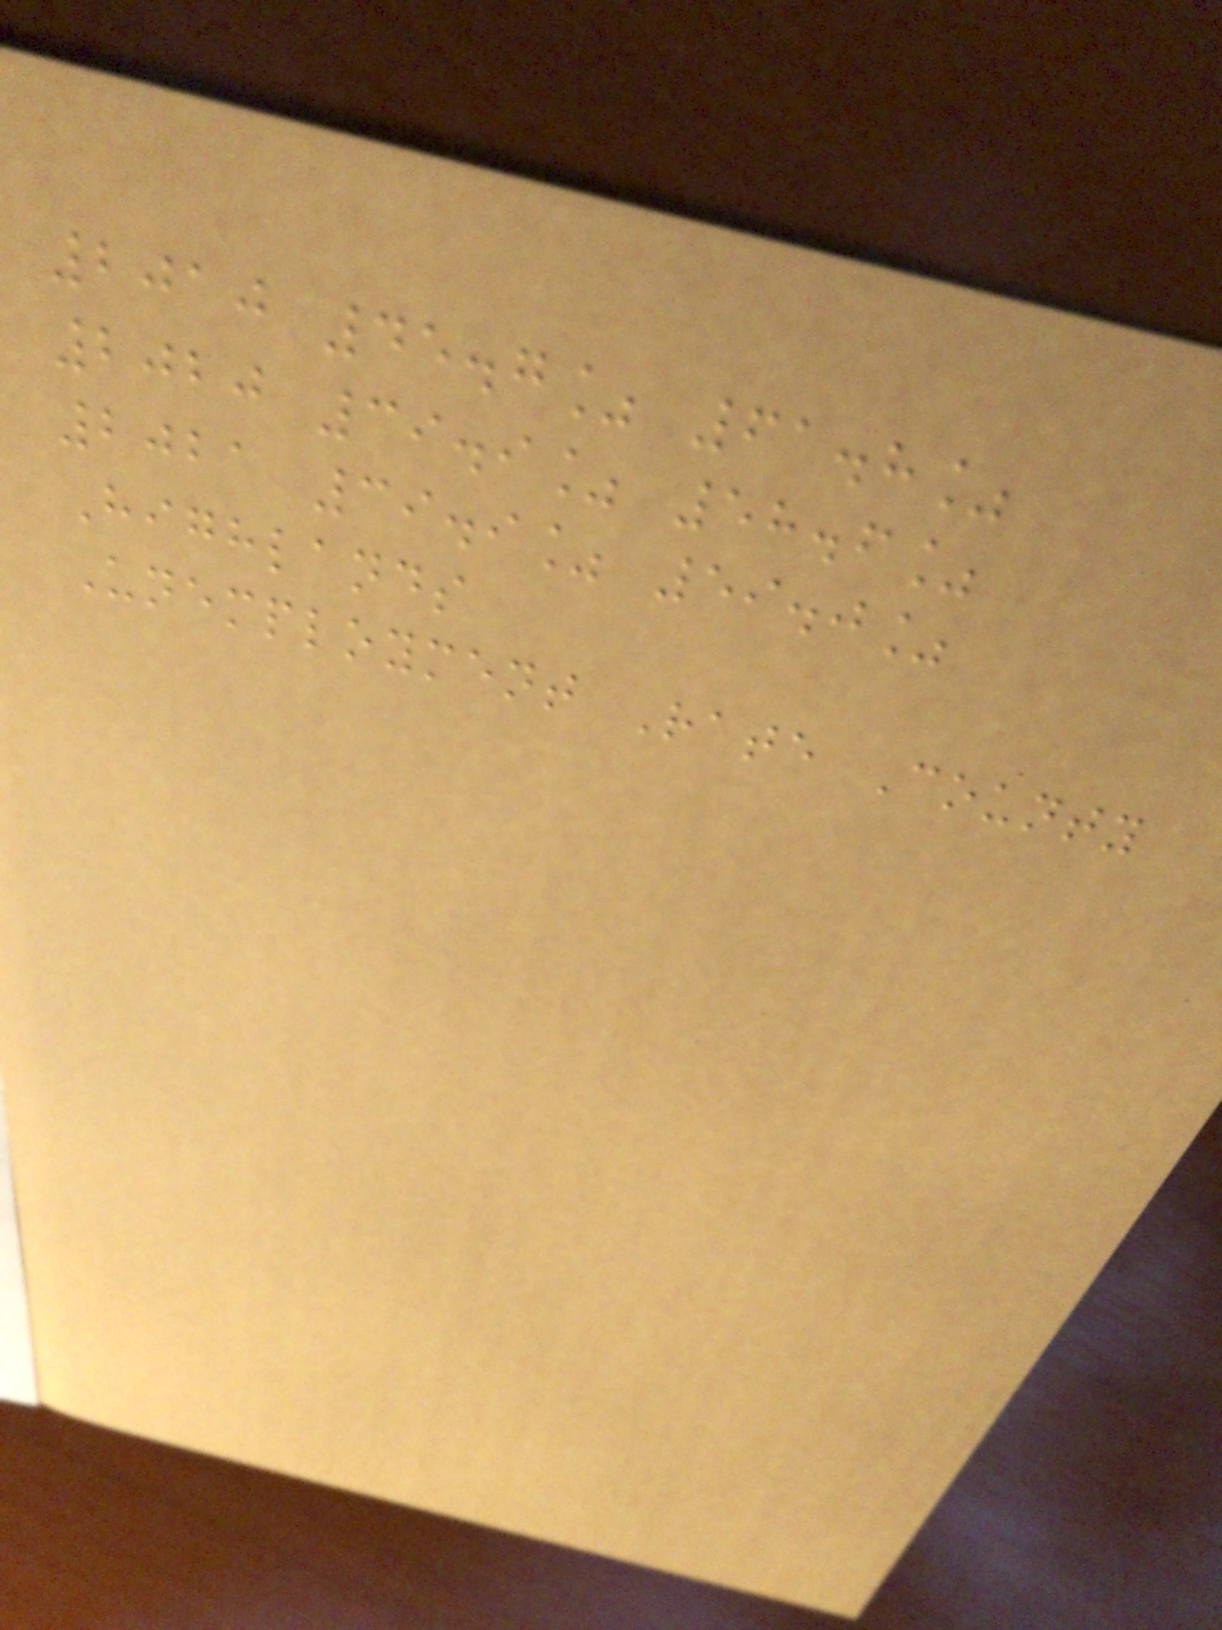2010 45.7% 61.8%
2020 39.9% 58.6%
2021 39.9% 59.0%
Highlands
Unemployment Rate County
